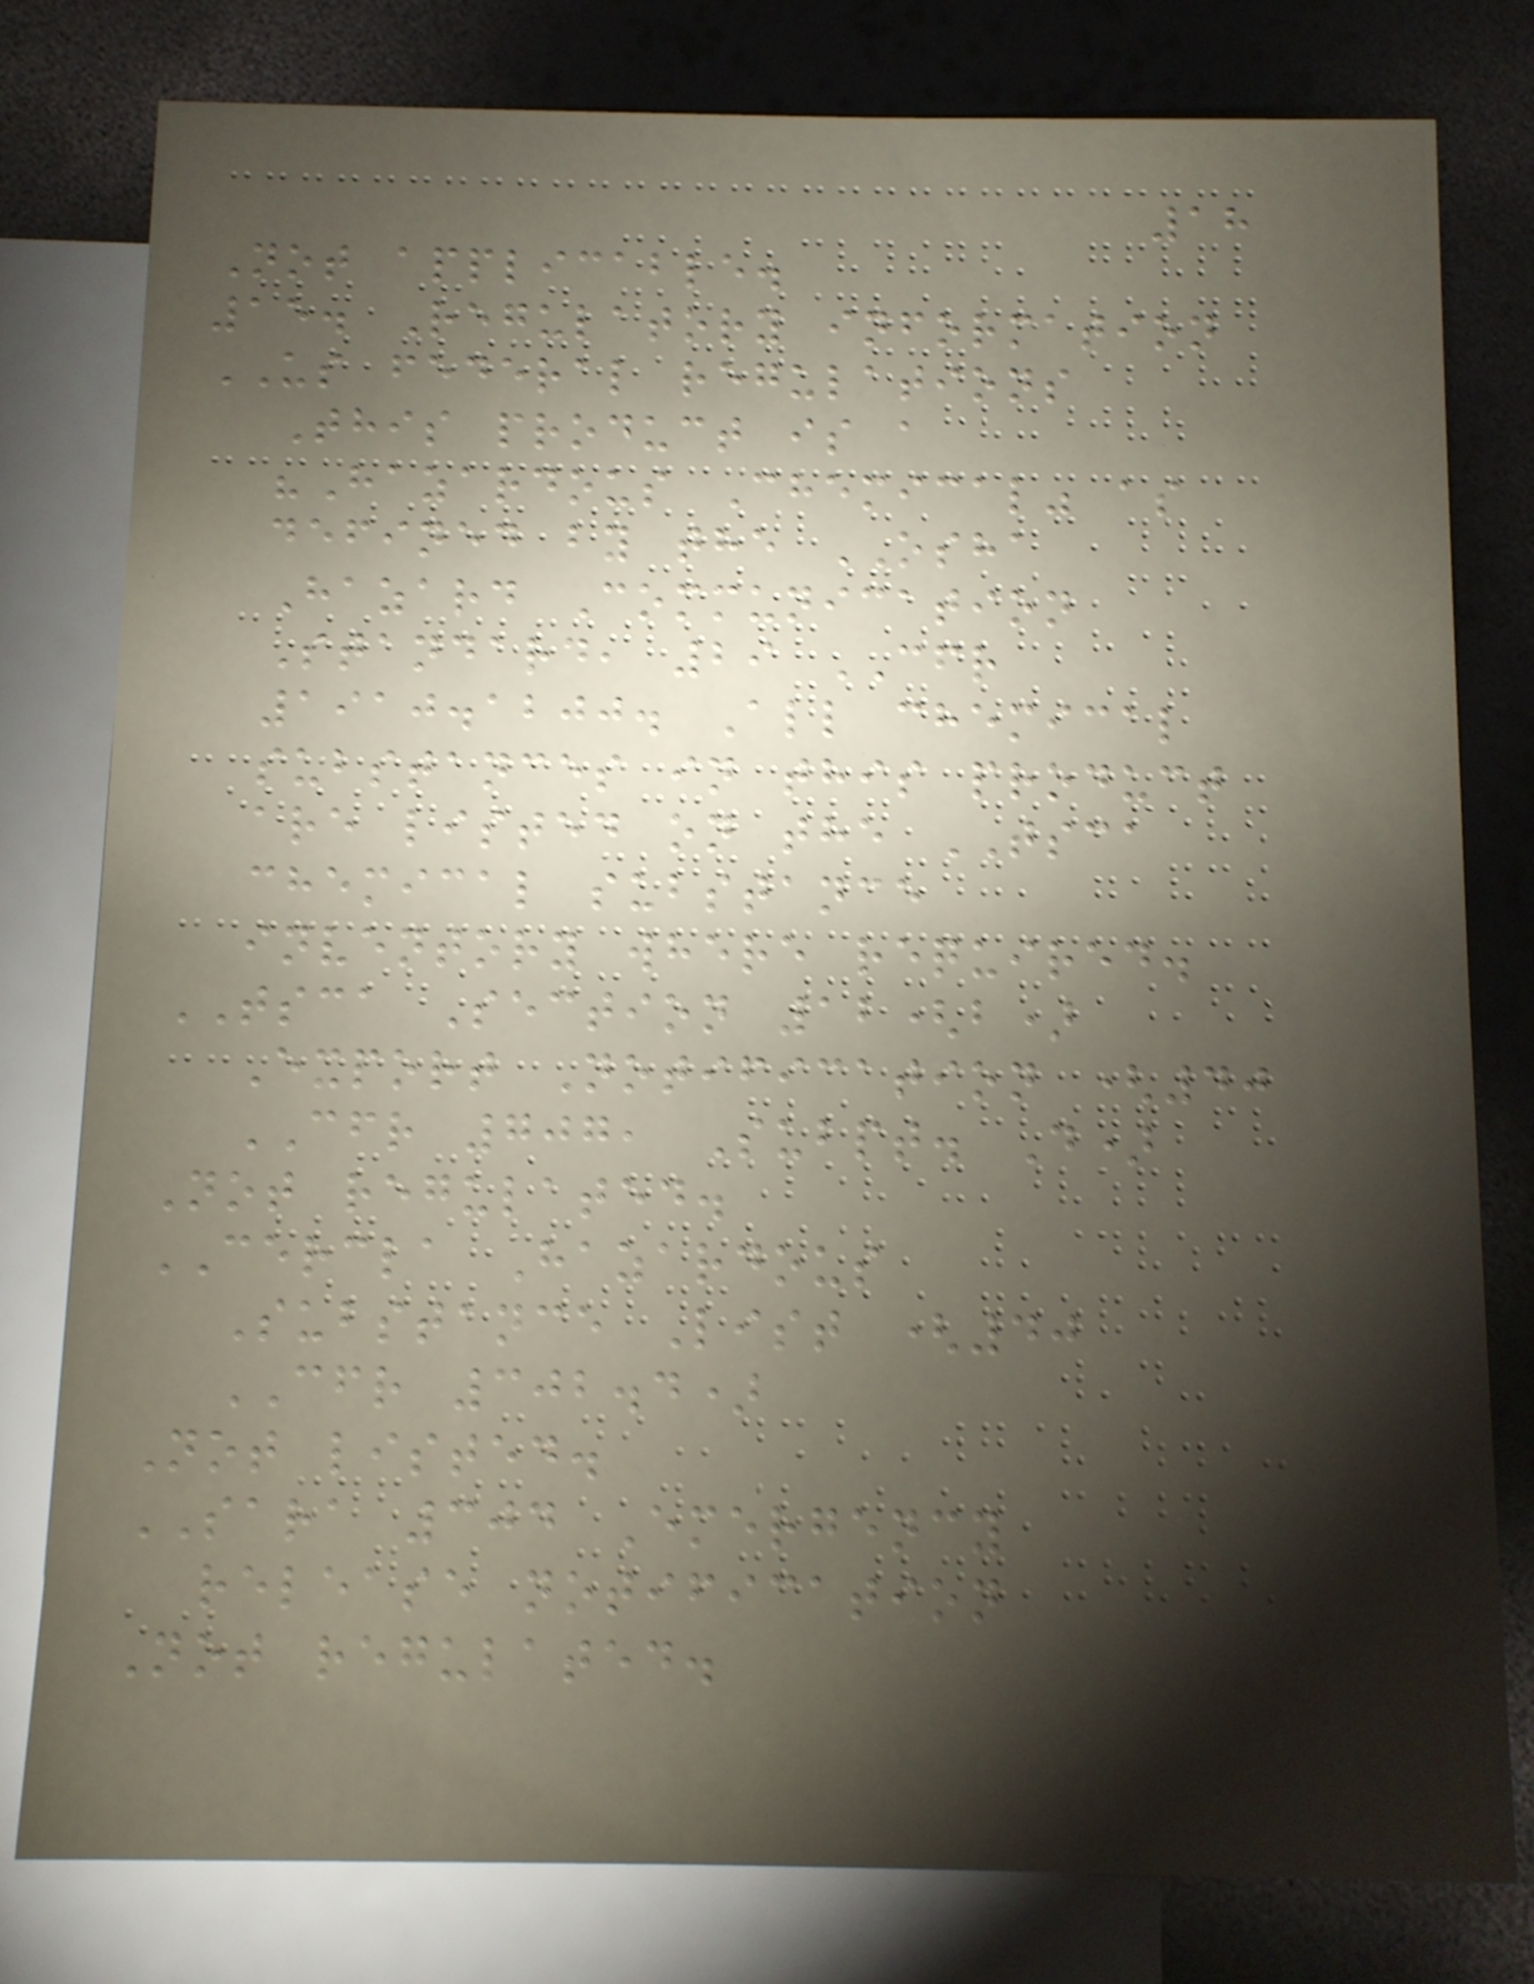18
Not applicable.
15. Regulatory information
US federal regulations
This product is a
"Hazardous Chemical" as
defined by the OSHA
Hazard Communication
Standard, 29 CFR
1910.1200. All chemical
substances in this product
are listed on the TSCA
chemical substance
inventory where required.
TSCA Section 12(b)
Export Notification (40
CFR 707, Subpt. D)
Not regulated.
CERCLA Hazardous
Substance List (40
CFR 302.4)
Not listed.
SARA 304 Emergency
release notification
Not regulated.
